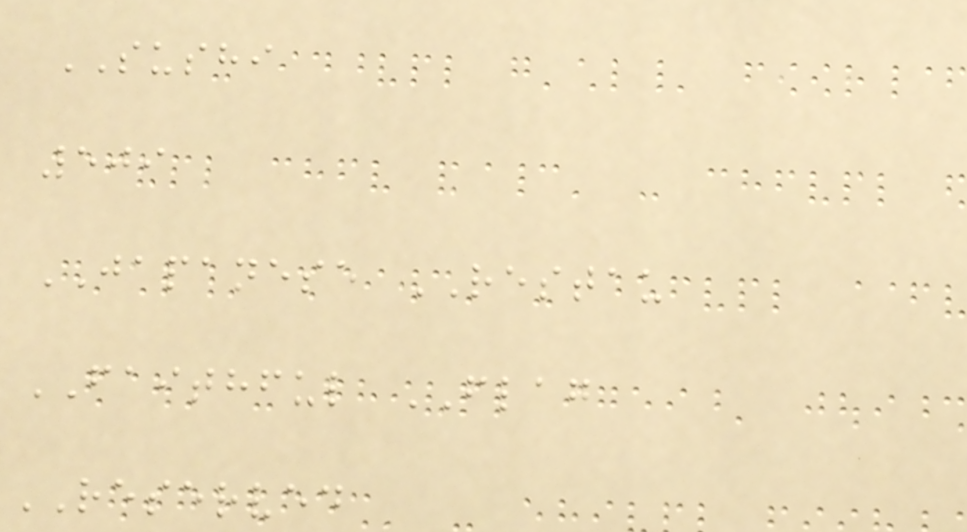SUSHI
509
JAPANESE RESTAU
FAITHFUL FLAG
RESERVED
